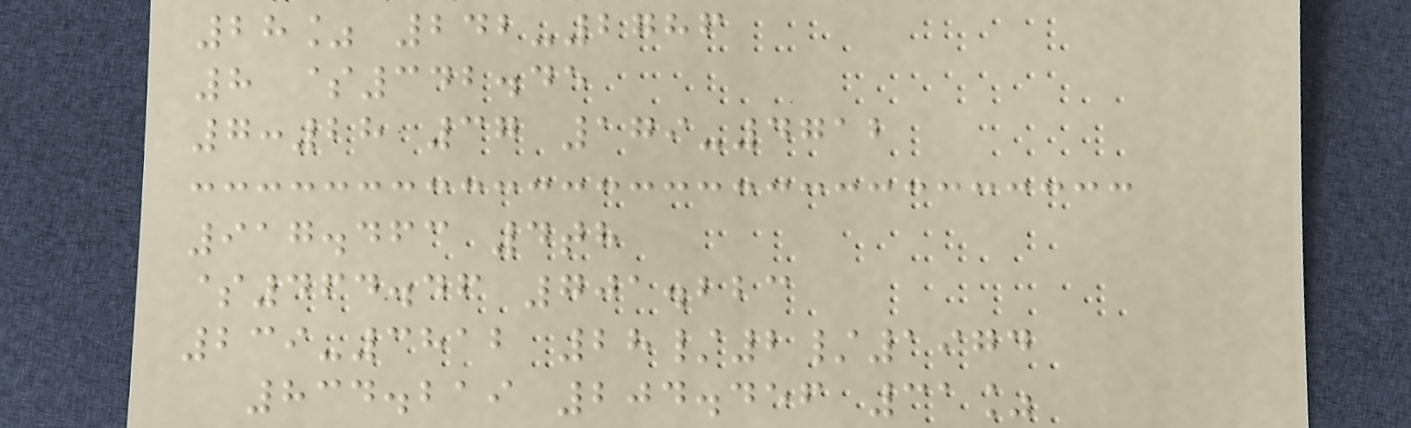28% 242-2786
8 $342.45
7:28 37 179-4712
917.463 4th
$464.46 701.223
239-3812 28/2/1974
834.219 204.456 31%
